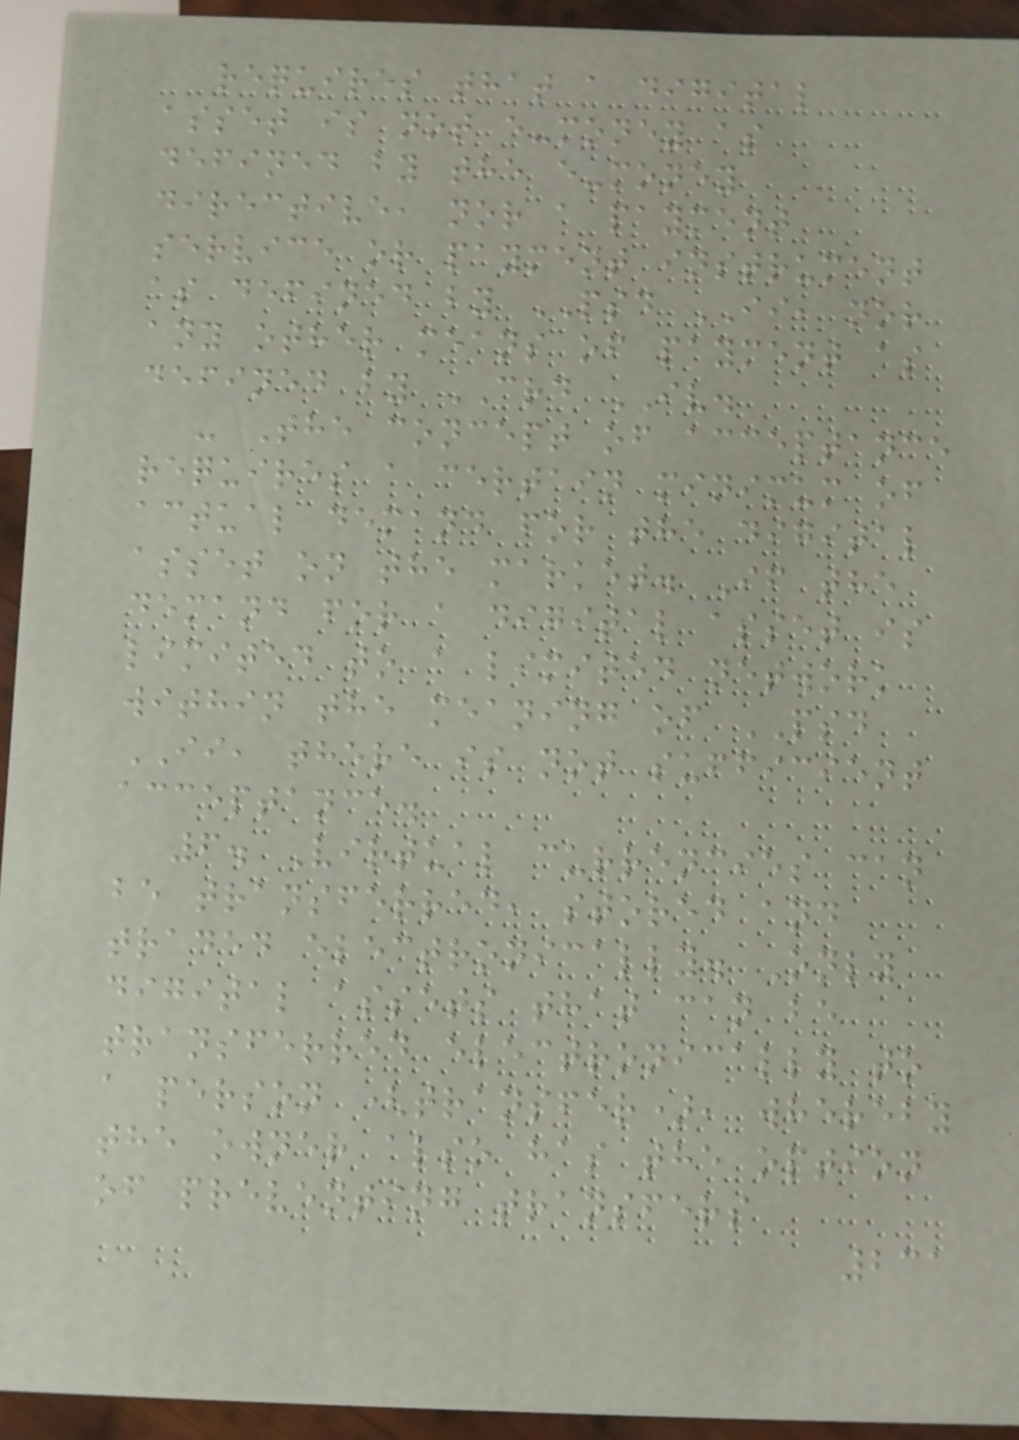requires that a digital
asset is not e-money as
defined by the e-money
directive, nor a payment
service or payment instrument
as defined by PSD II, nor
any other means of payment as
defined by CRD IV.
- The concept of acceptance
requires a certain minimum of
actual demand for the digital
asset on the market. If the
demand for a digital asset is
limited to a limited network
within the meaning of PSD
II, there is not sufficient
acceptance.
6. Virtual currencies can
be transferred, stored and
traded electronically. Only
digital assets that can be
transferred electronically to
a person (transfer), whereby
the owner also has the option
of preventing transfers
231
